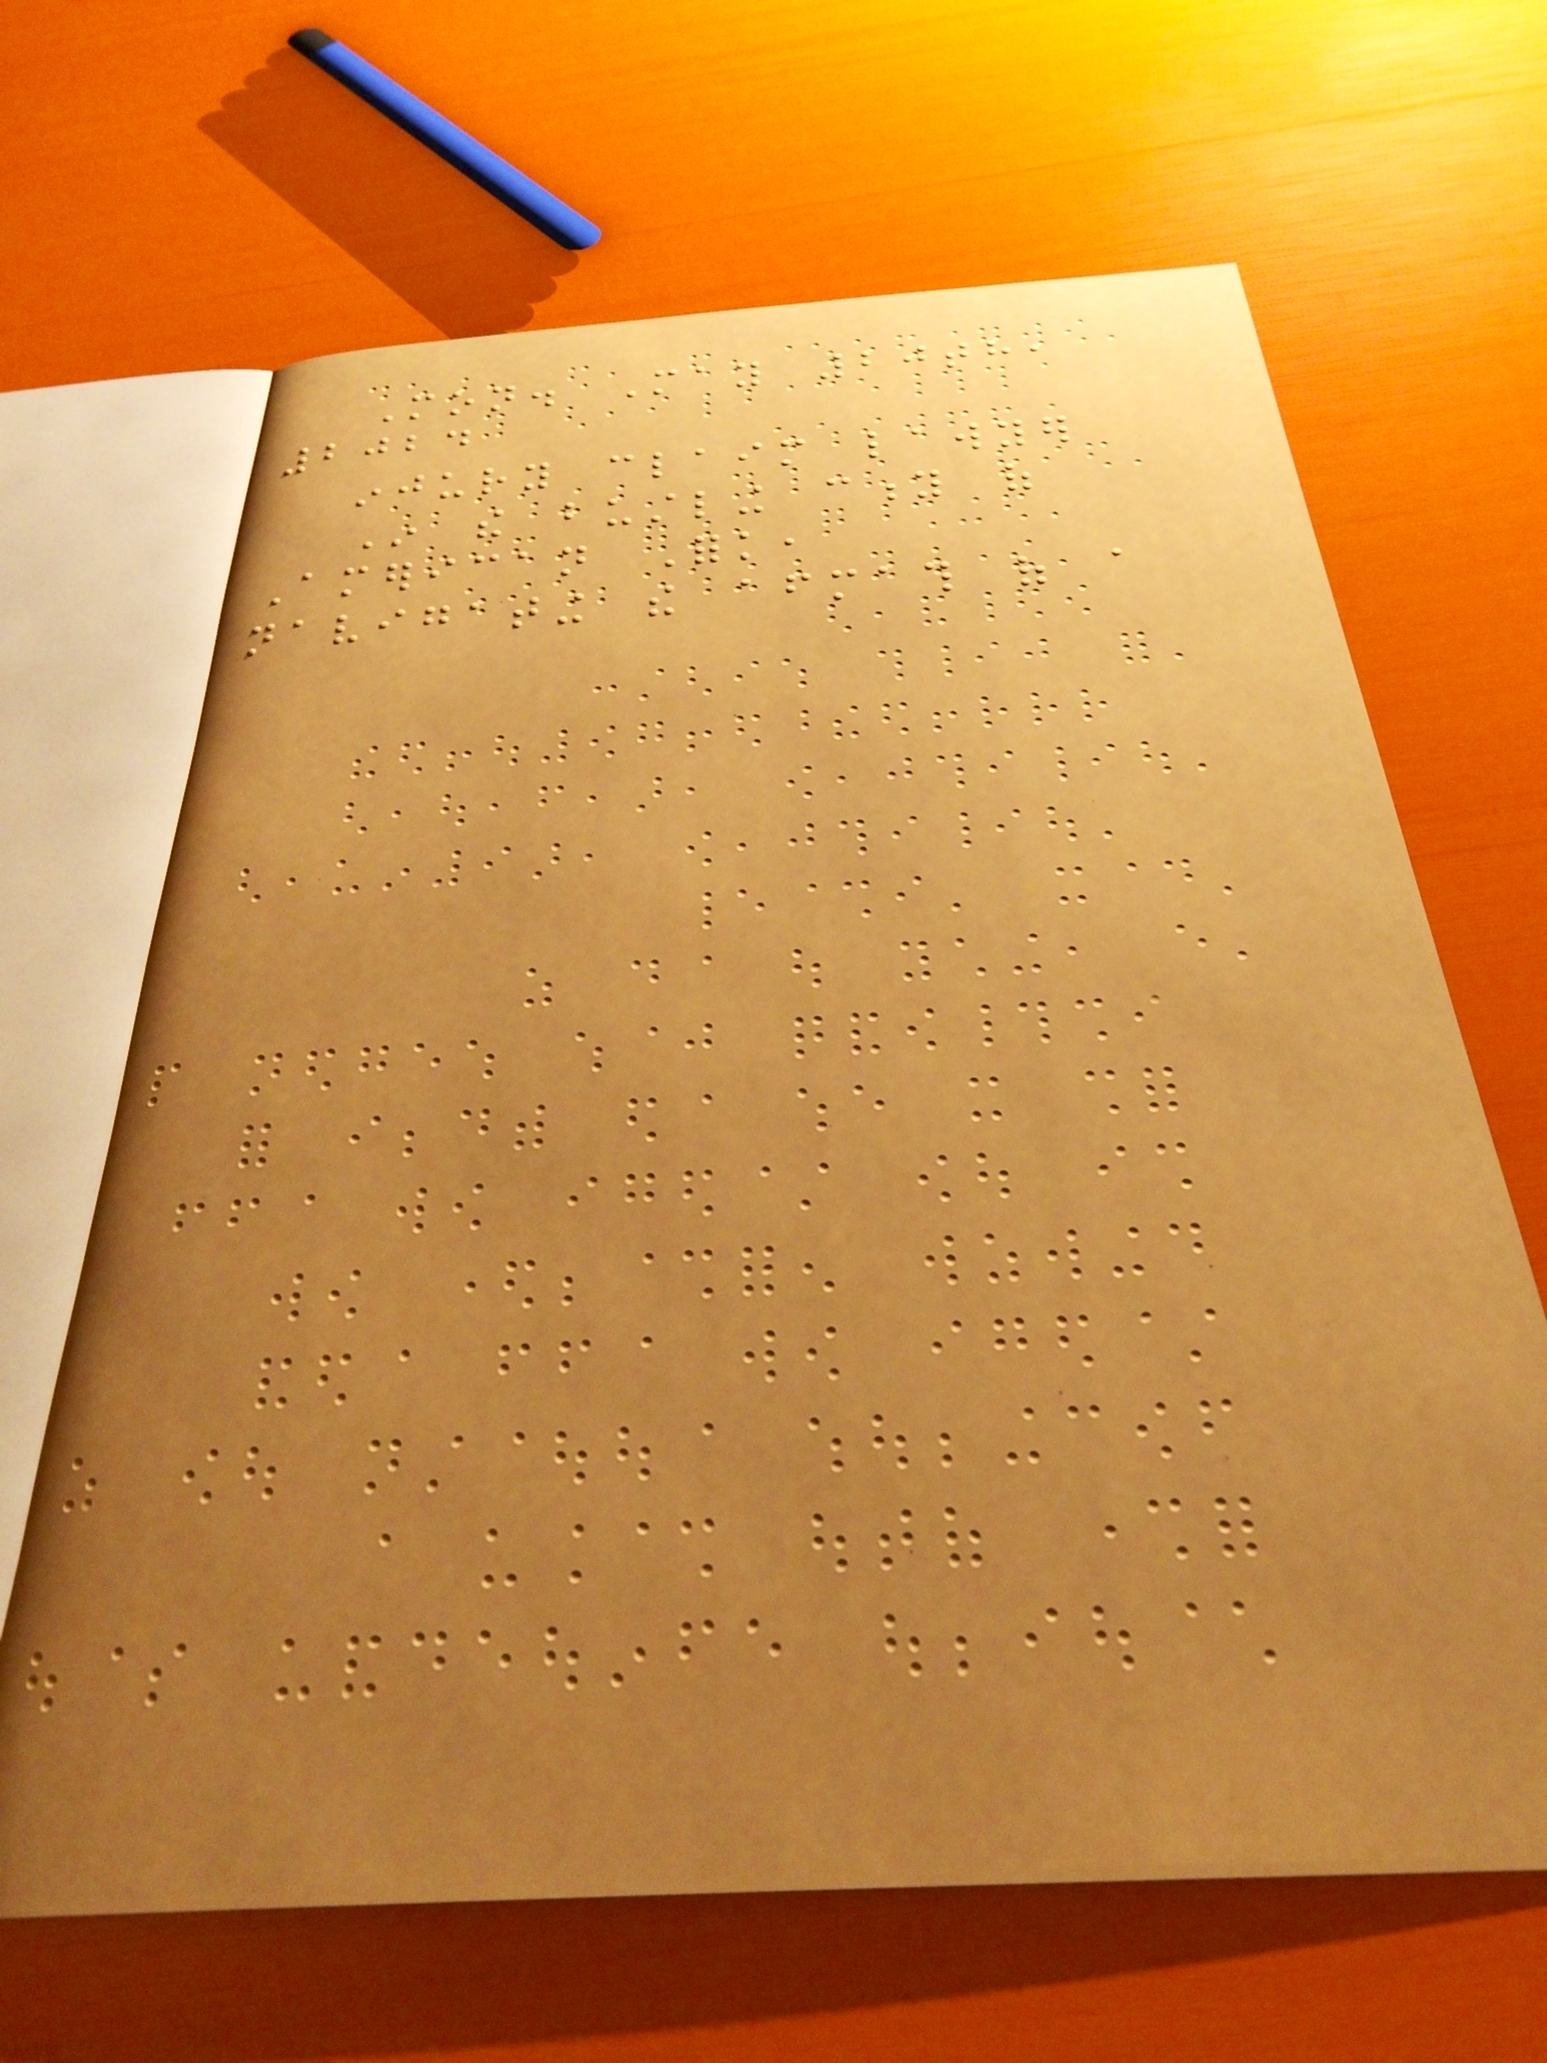Mon. May 20th,
2024
injury claim lawyer
In the bustling city of
American Fork,
navigating the aftermath of a
